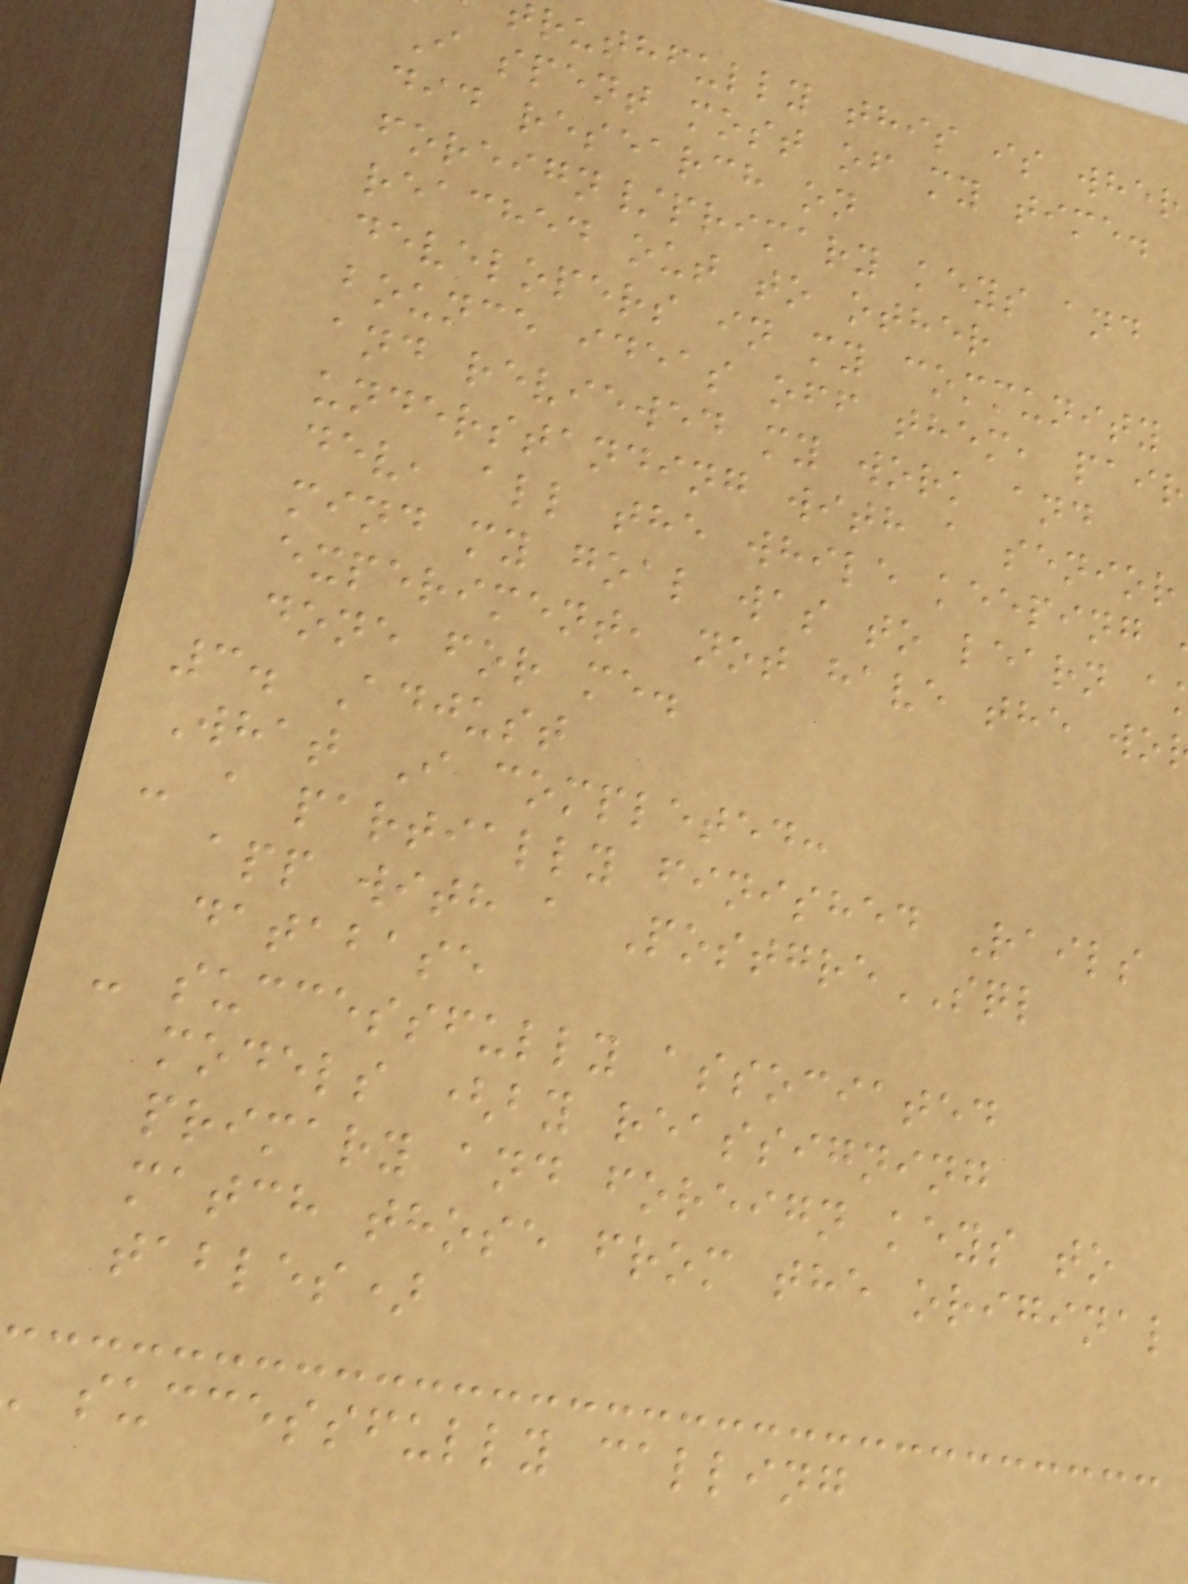ruthfully this is wher
I spent most of my time.
did research on
foreign/primary keys and
reached out to other
developers in my community
bounce ideas off them, pair
and reviewed my work and
understanding with a senior
dev, all the while keeping
mind my goal was to learn a
experiment, not have the wo
done for me.
3. Adjust
What I completed:
- a partially finished Rails
app with a PostgreSQL
database
- successfully associated
models (by reassigning
primary and foreign keys to
match those from the original
tables)
successfully calling
